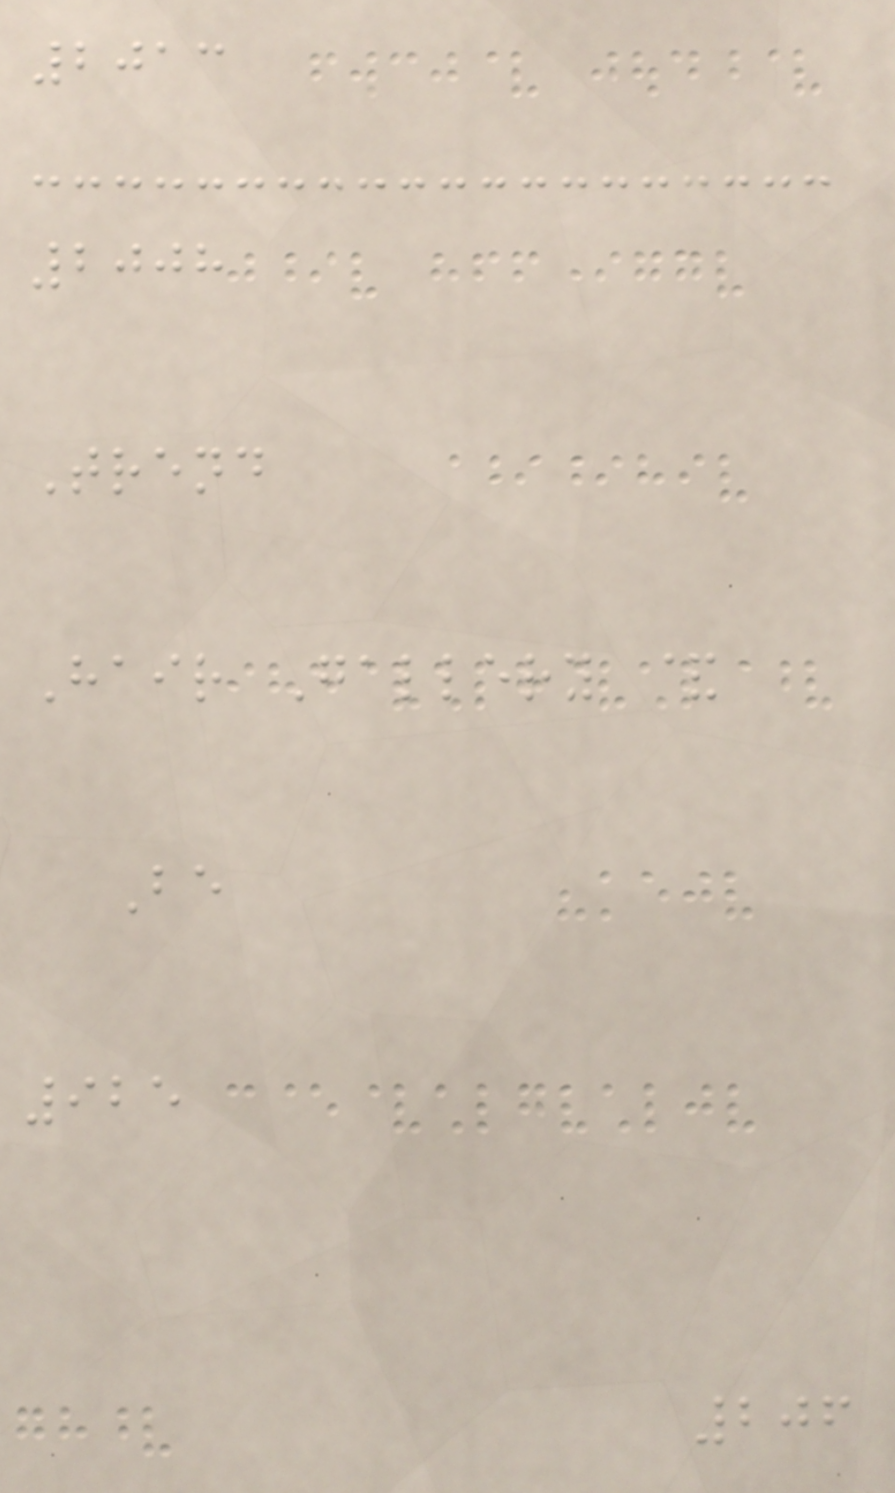2013
2008
Trend
Hair Gallery &
Be
925
206
